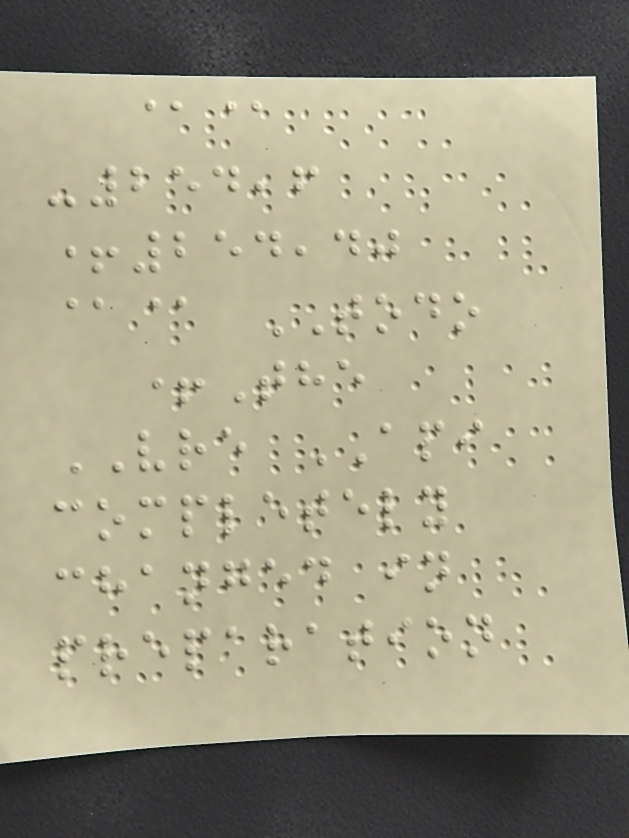@@
-254,6
+254,40
@@ TODO
+The
VRE API
completely
changed in
preparation
